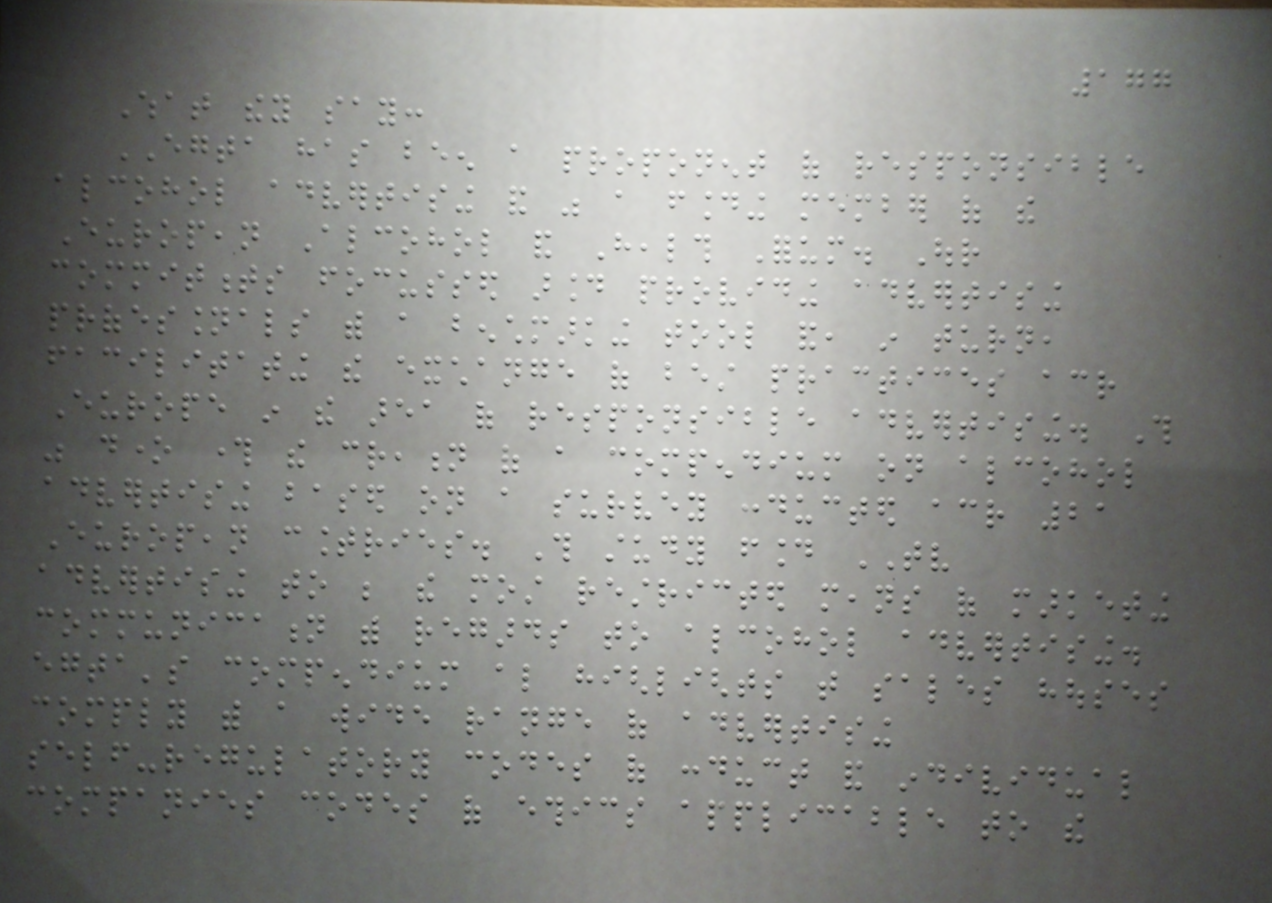177
What they say:
EGTA has been a proponent of responsible
alcohol advertising and was a founding member of the
European Alcohol and Health Forum. Our
commitments focussed around providing advertising
professionals with a benchmarking tool and, in turn,
facilitating the exchange of best practices across
Europe in the area of responsible advertising. This
was done through the creation of a compendium on alcohol
advertising based on a survey conducted across 21
European countries. This study found TV
advertising to be the most restricted means of marketing
communication with regards to alcohol advertising.
egta's compendium also highlights that sales houses
comply with a wide range of advertising
self-regulatory codes of conduct and individual
companies codes of ethics applicable to the
